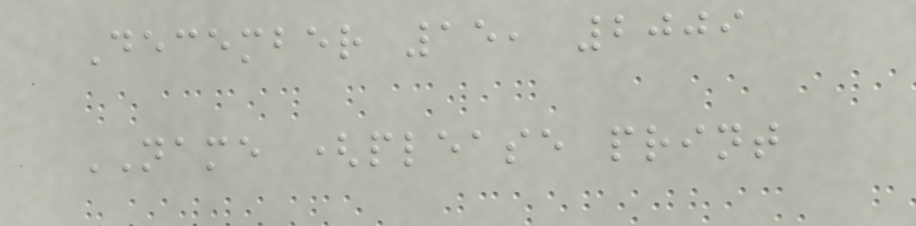December 15, 2009
NAME (please print
